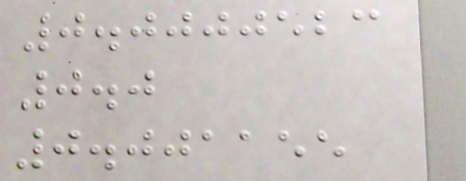0.0000523
0.0
0.001155
